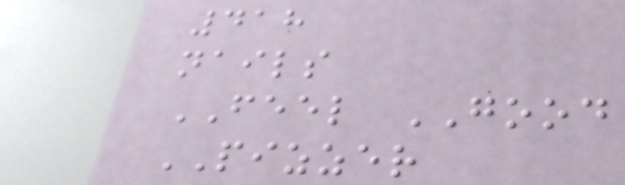418
nails
FEEL GOOD
PIZZER
